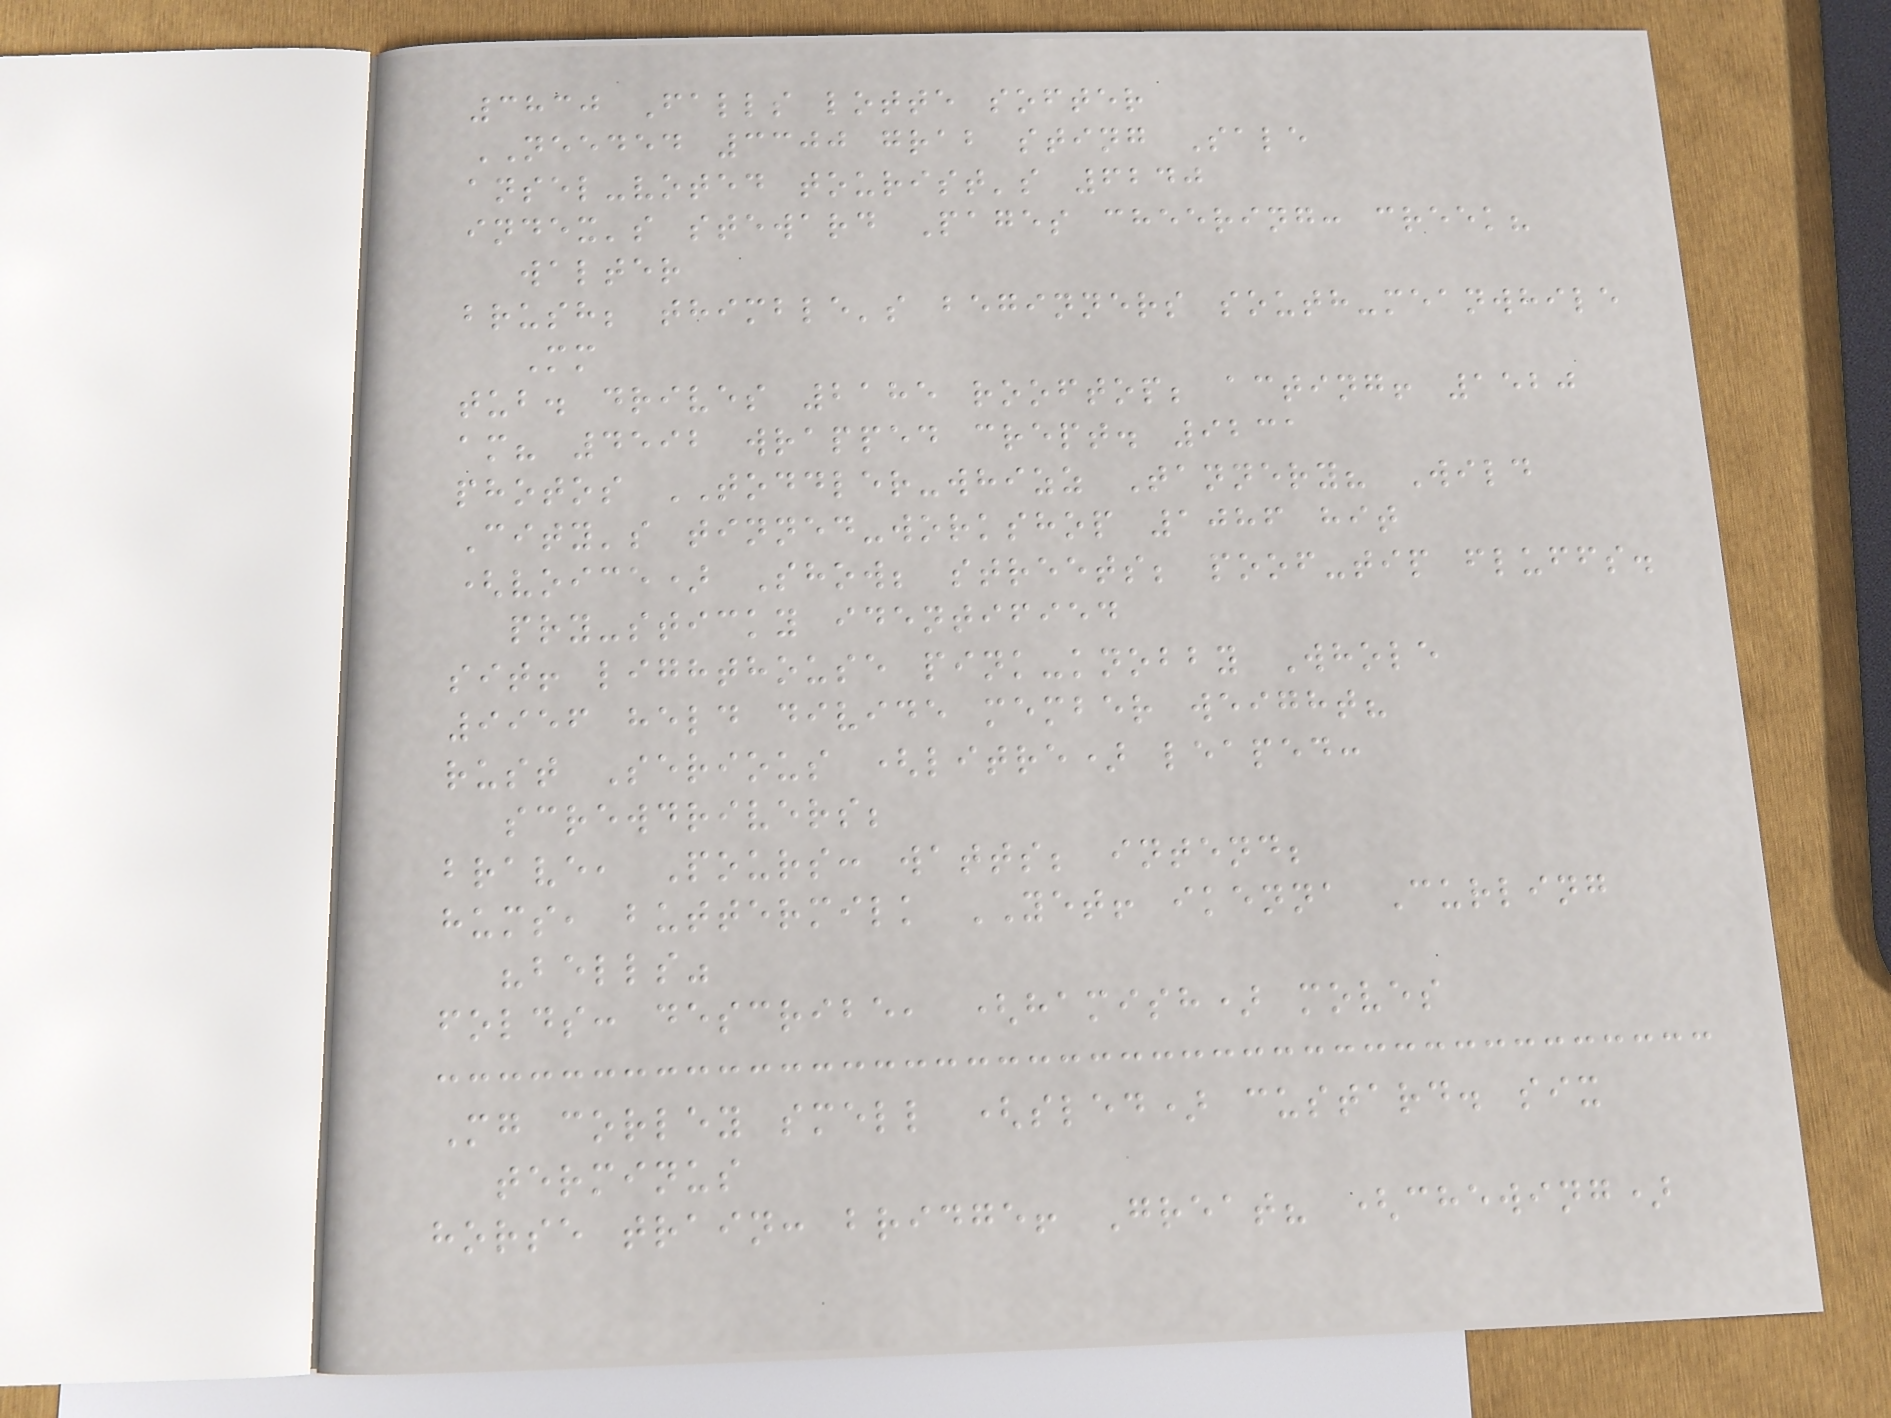3830 Falls lotte softer
NEEDED 3300 grab sting Sale
ansel-voted tourist's 6240
index's steward Pages cheering: creek?
walter
brush; thimble's beginners south-meanwhile
Mm
tub. drives 2185 rooftop; acting! 1520
am? 4592 wrapped crept. 9231
photos TODDLER-whizz Tannery? Wild
City's tinned-workshop 1086 hit
(voice) Show; streets; poof-tip fluffs.
pry-sticky identified
sit! lighthouse pink-knobby Whole
9956 held divide member weight?
rust Serious (litre) leaped:
screwdrivers;
brave, Pours: watts; intend;
hums, buttermilk YET! ikenna Curling
"bells"
folds: describe, (hamish) moves
Mg corley smell (sled) custard. six
terminus
horse train: bridge! Great? (chewing)
